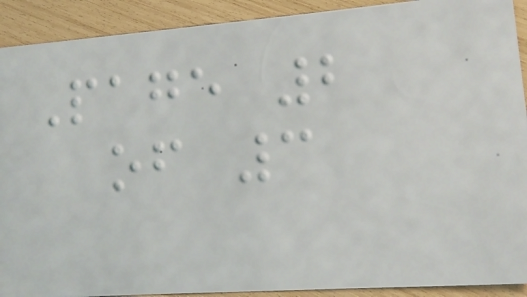Page 2
of 3
